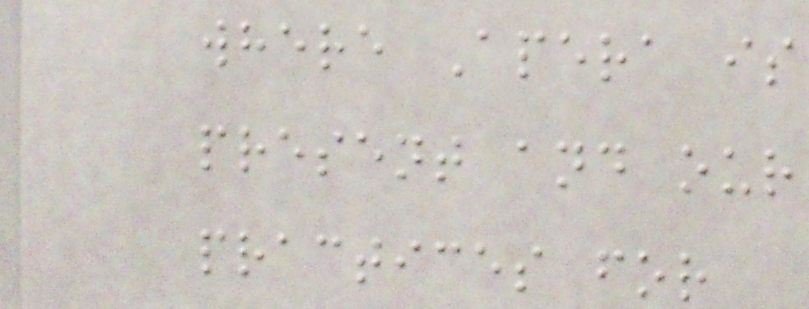where Apera is
present and our
practices for
